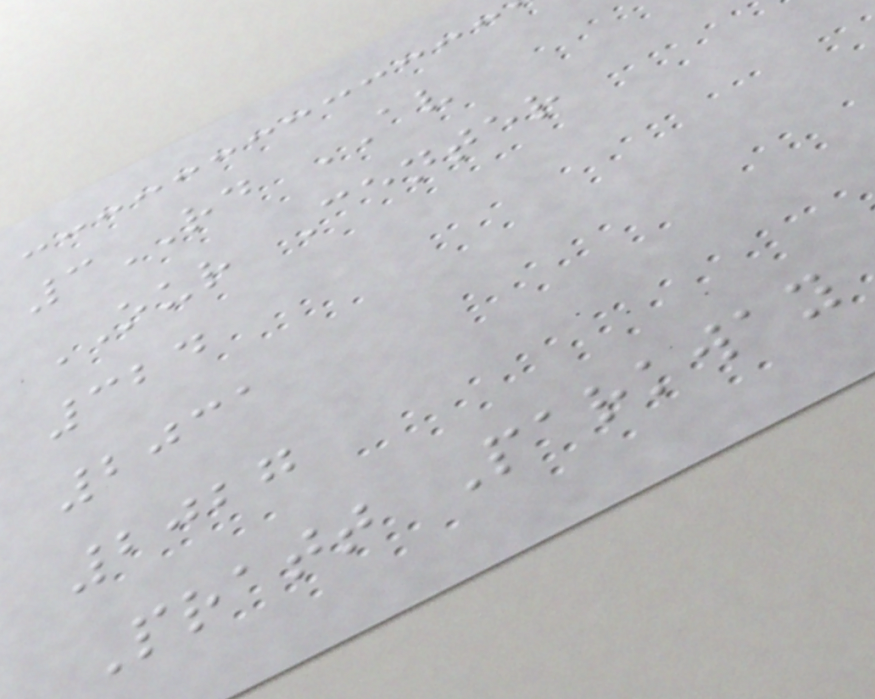3RD AV
OUR Center
324
2031
2027
Pratt Parkway
